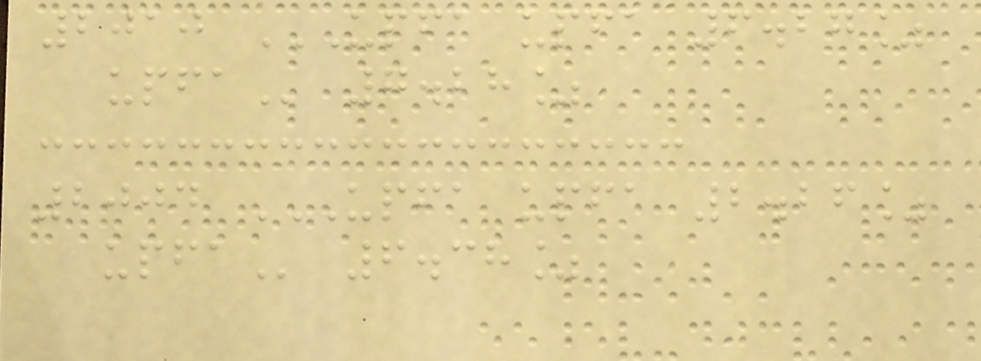2010 UPFA UPFA 6.27%
UPFA 7.28%
2004 UPFA UPFA 2.26%
UPFA 6.38%
